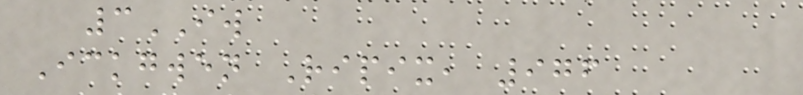3IW
Ickgwen Ripix, 976
